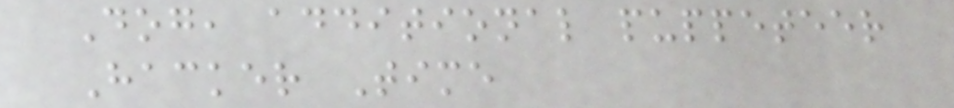Dog, additional puppeteer
Hacker Time
